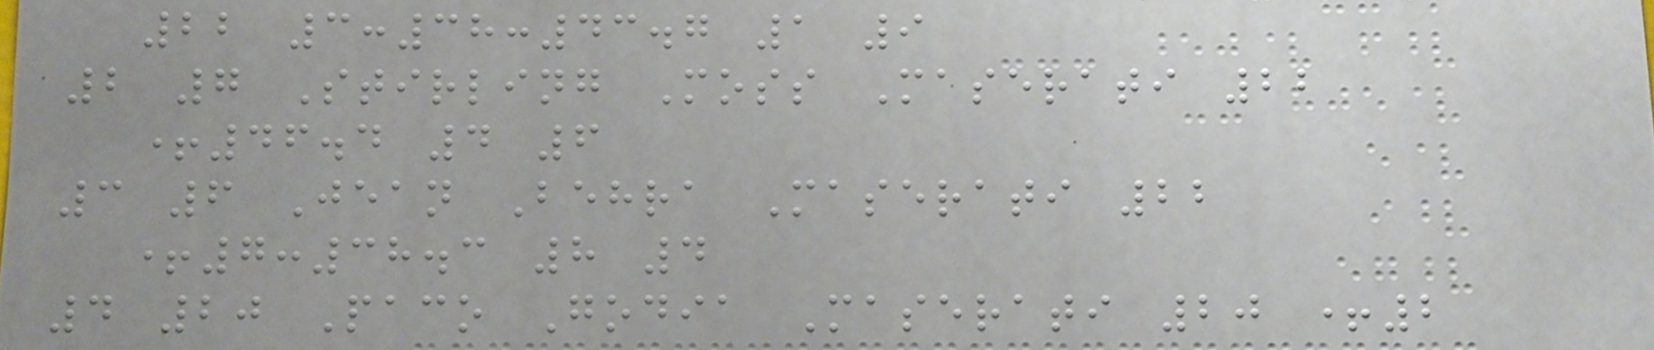22 3:38:43.7 1 9
2 7 Stirling Moss Maserati 22
+46.4 4 6
3 6 Jean Behra Maserati 22
+7:38.3 8 4
4 20 Paco Godia Maserati 20 +2
